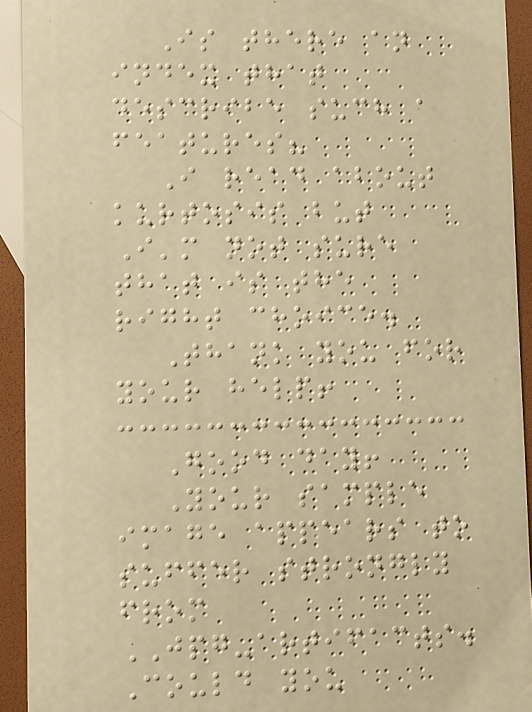Is there an
index that
describe such a
features?
I read about
kurtosis but
I'm not sure
that is the
right choice.
Thank you for
your help!
Good day!
Your sample
image appears to
suffer strongly
from
JPG-artifacts.
Could you
